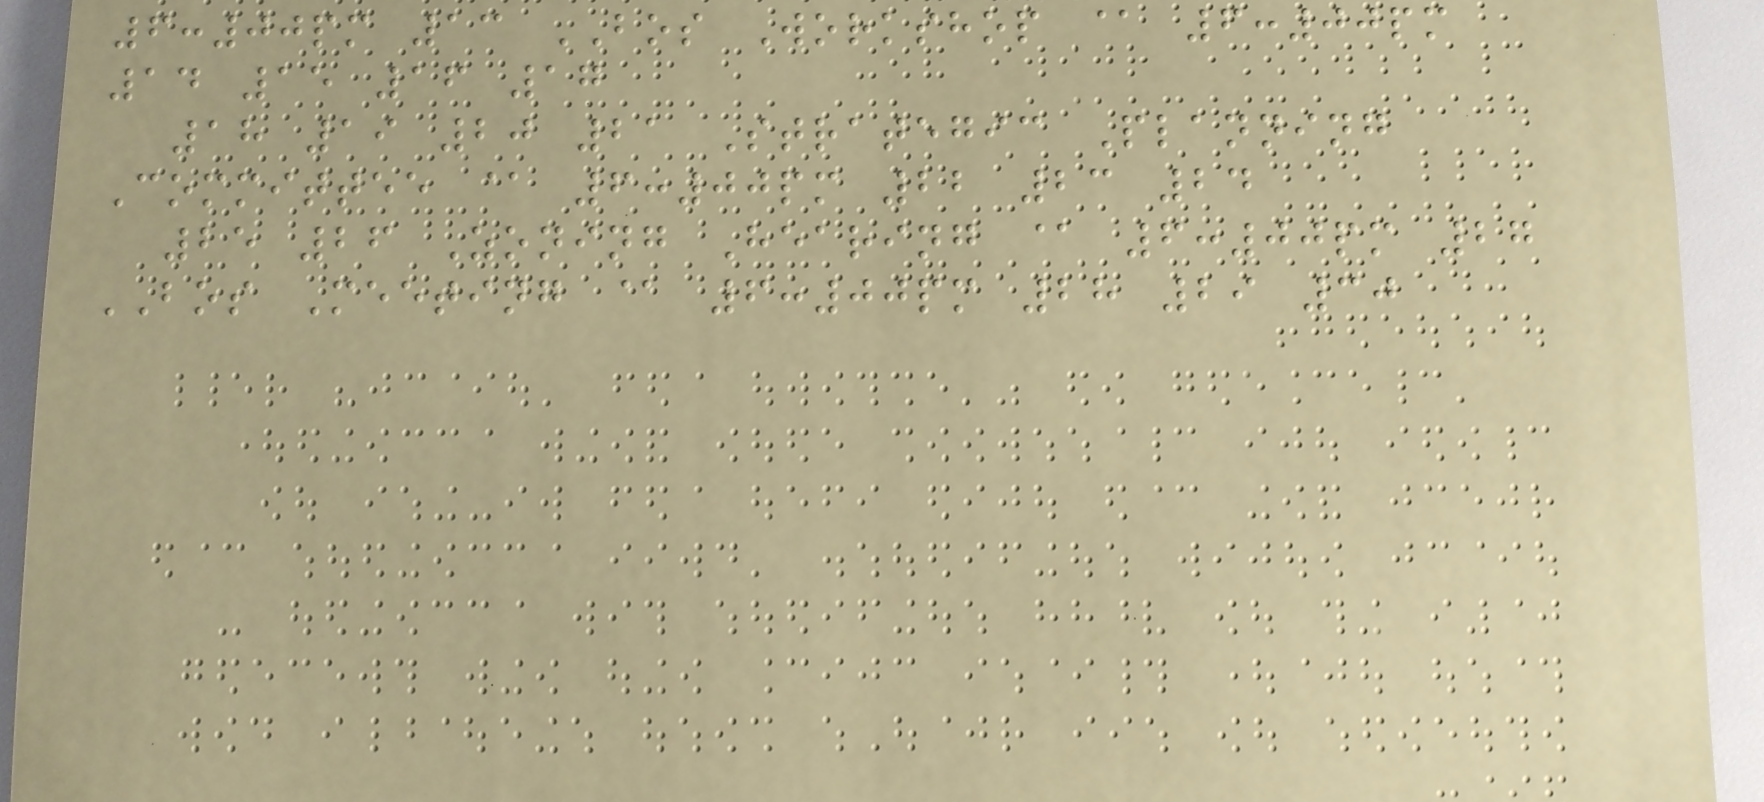6:00pm 13 BOS Workshop @ 6:00pm
14 15 16 17
18 19 20 21 Strategic Planning
Committee @ 6:00pm 22 23 24
25 26 Zoning Hearing @ 6:00pm 27
BOS Meeting @ 6:00pm 28 29 30
